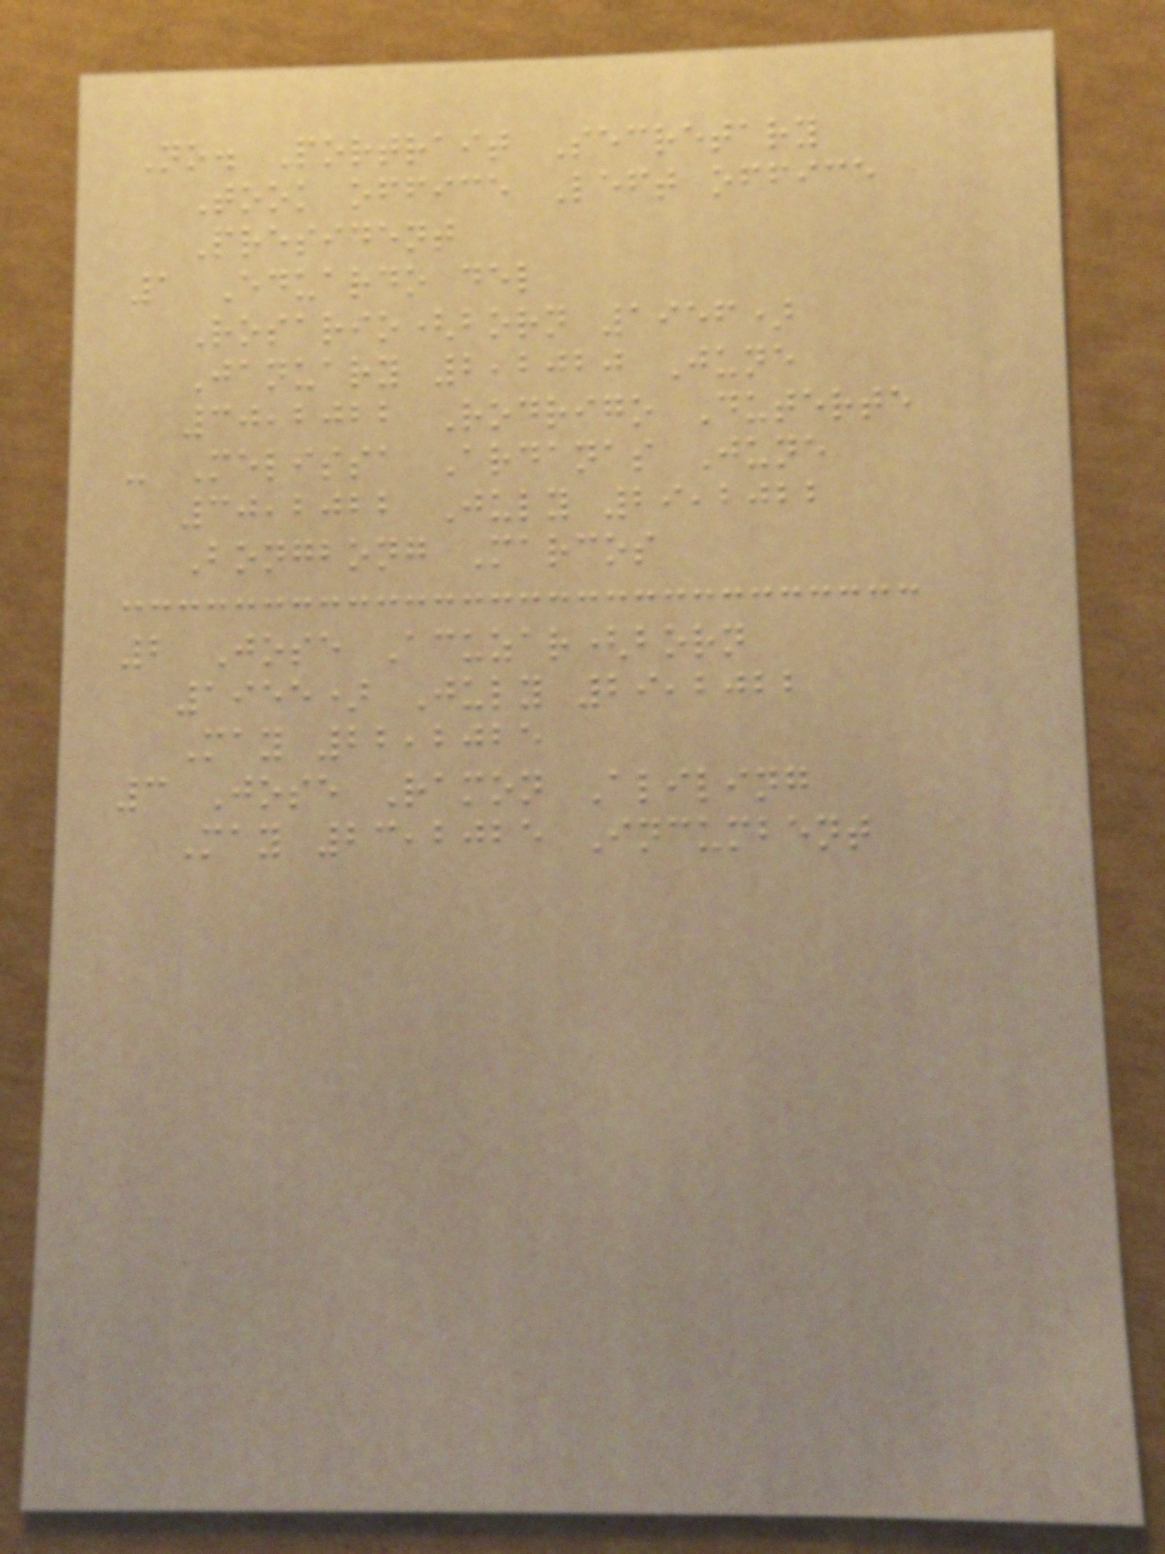No. Portrait Secretary
Took office Left office
President
1 Eduardo del
Rosario(born 1956)
January 2,2020 June
30,2022 Rodrigo Duterte
- Melissa Ardanas June
30,2022 July 29,2022
Bongbong Marcos
2 Jose Acuzar(born
1955) July 29,2022
May 22,2025
3 Jose Ramon Aliling
May 23,2025 Incumbent
